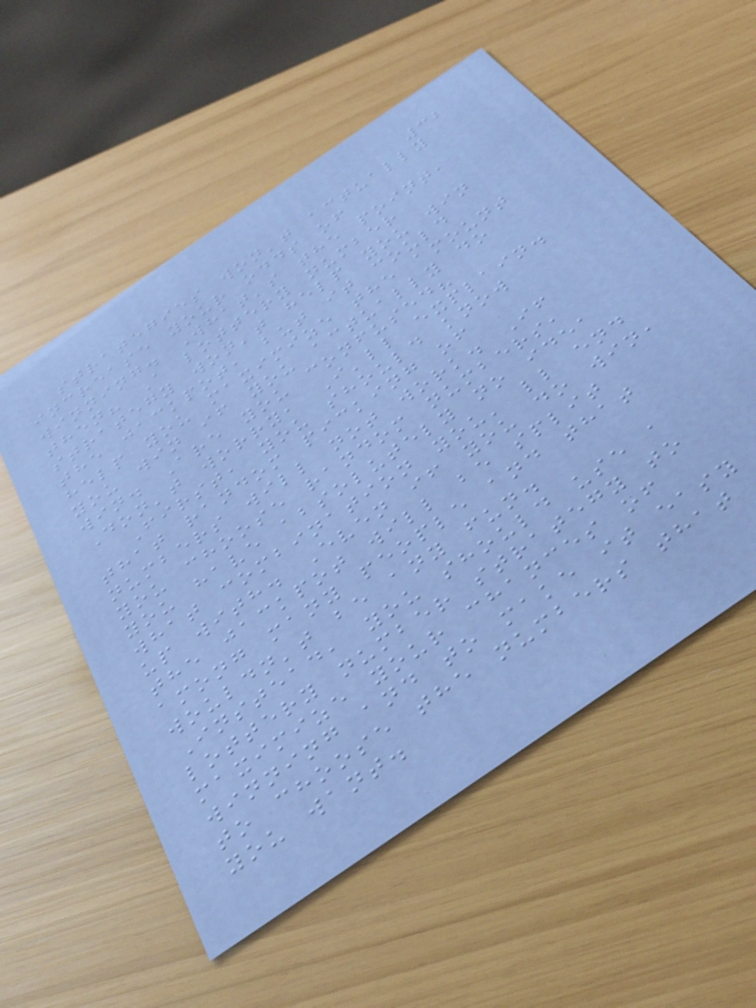32
strategies won't actually
increase your odds of
winning. What's the point,
then? A lottery number
strategy won't help you win
the jackpot, but it could
help you maximize the amount
you win if you actually do
win. Are you confused?
Don't worry, I'll explain.
First, you should know
that random picking of
numbers will not work. If
you choose random numbers,
you have absolutely no idea
what combination you' ll end
up with. Even if you do win,
the jackpot will be split
among many people and that
wouldn't be any fun.
Instead, you should use a
lottery number strategy to
maximize your chances of
winning and to make it easy
to choose the numbers that
you want.
